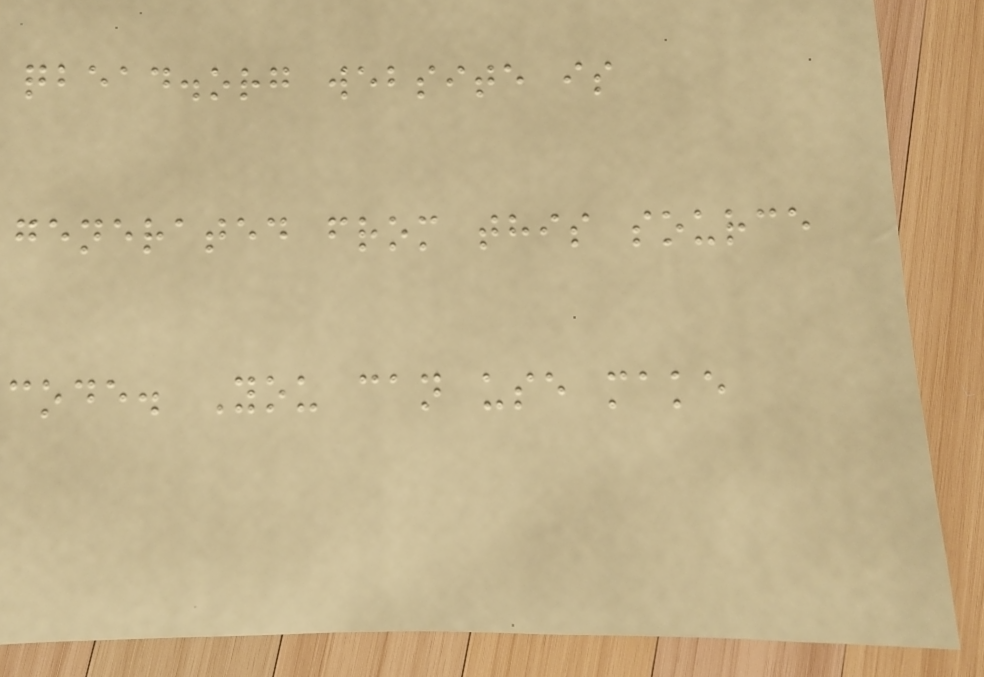qbead.org website is
generated from this source
code. You can use make
